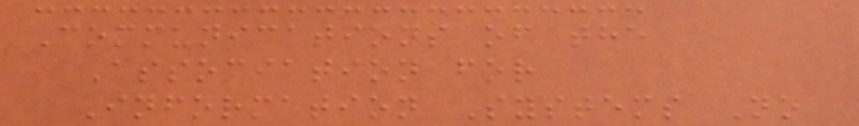Communications of the
Association for
Information Systems No
